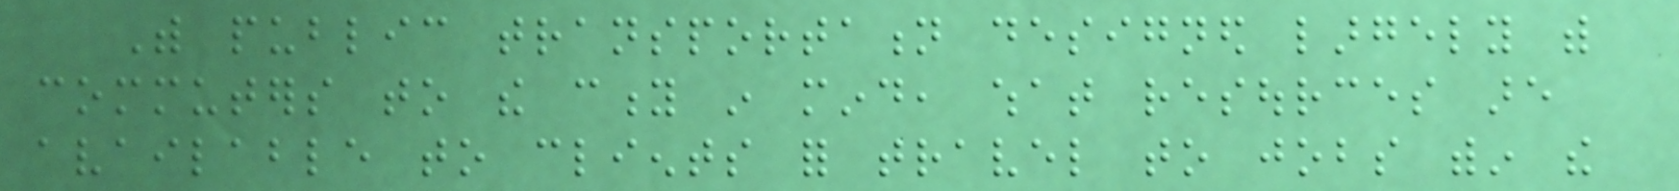With public transportation designed largely with
commuters to the city in mind, what resources are
available to clients for travel to jobs within the
